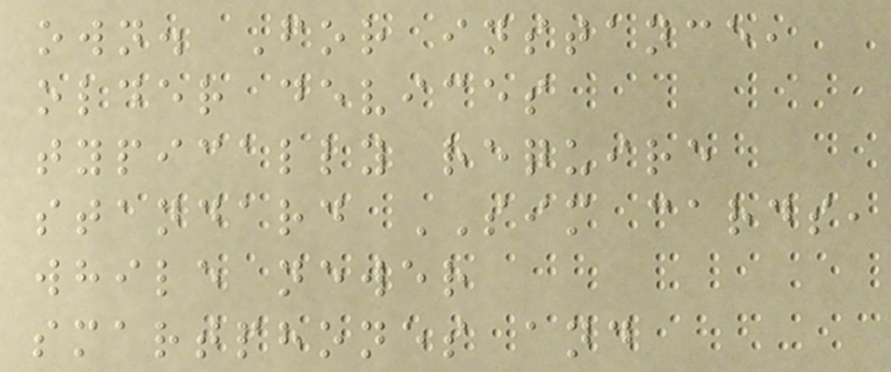own. For instance,
older devices
typically require
standard SIM cards,
while newer
smartphones and
